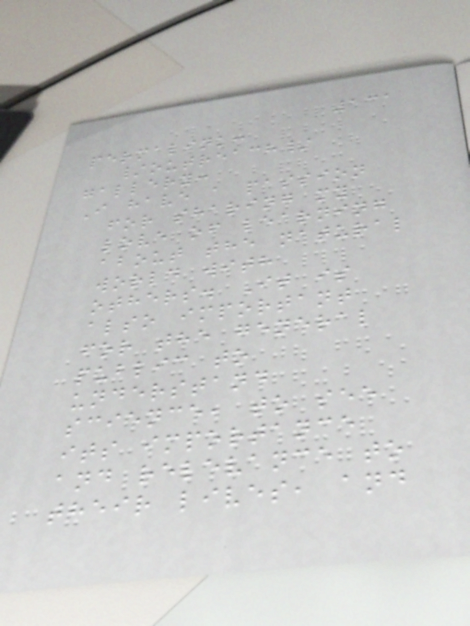131
permalink:
/outreach/
gallery:
I have a passion
for sharing my
love of learning
about the natural
world with
others. It is
also important
for the general
public to
understand
science, to see
its importance
and relevance to
their lives, and
